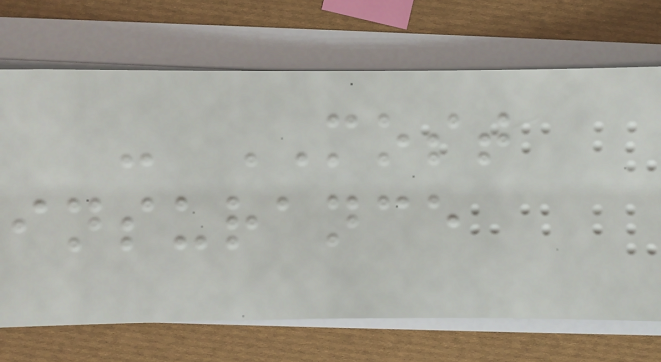- MOST
insurance
